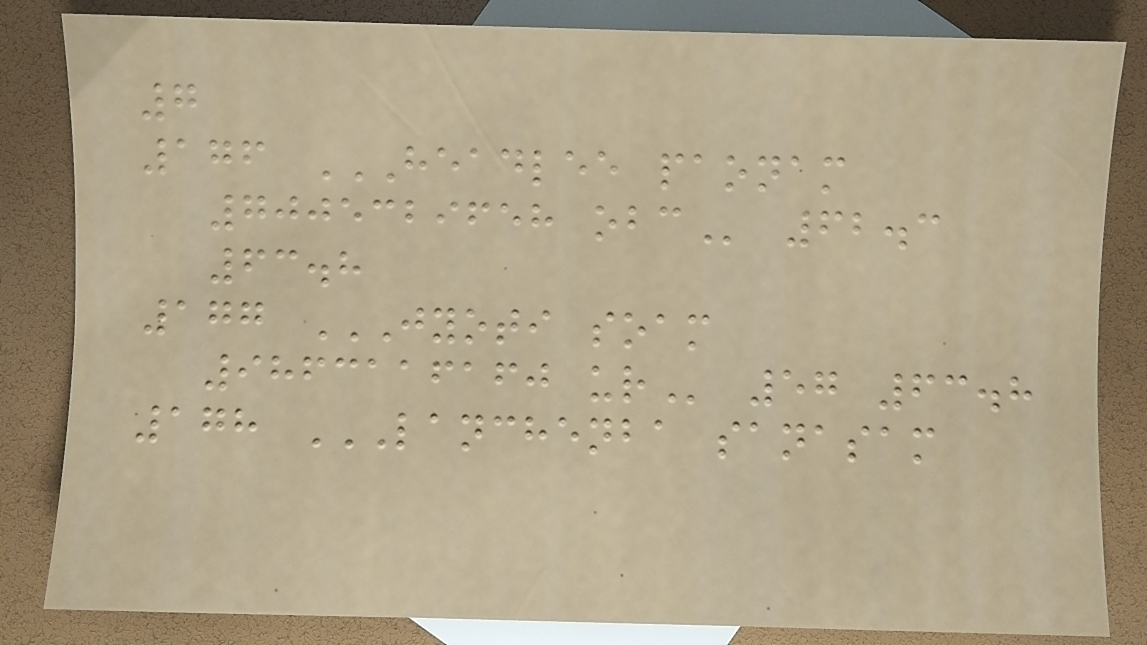7
176 HEADLEE PAONAM
7005329658 OBC 62.3
63.8
177 JYOTI SOAM
9863116160 UR 57 63.8
178 LANCHENBA SANASAM
